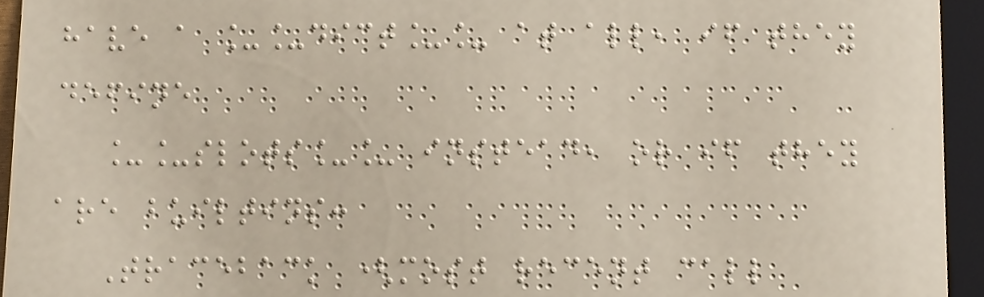have a __dict__ at all, if they
define
__slots__ instead, or if they
are builtins:
Traceback (most recent call
